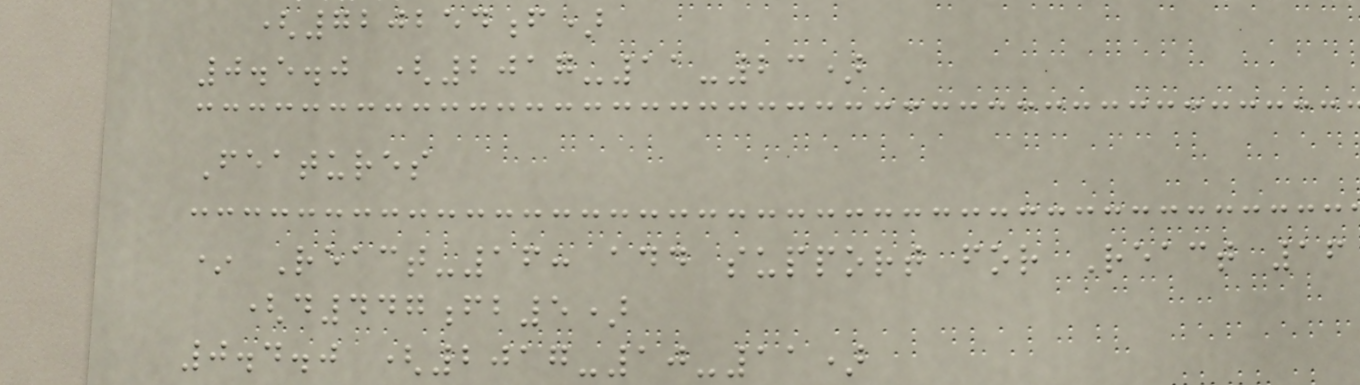(720254f)
0.5.0 (2017-11-23)
Features
* React-16: add support for React 16
(d447fb5)
0.4.0 (2017-10-11)
